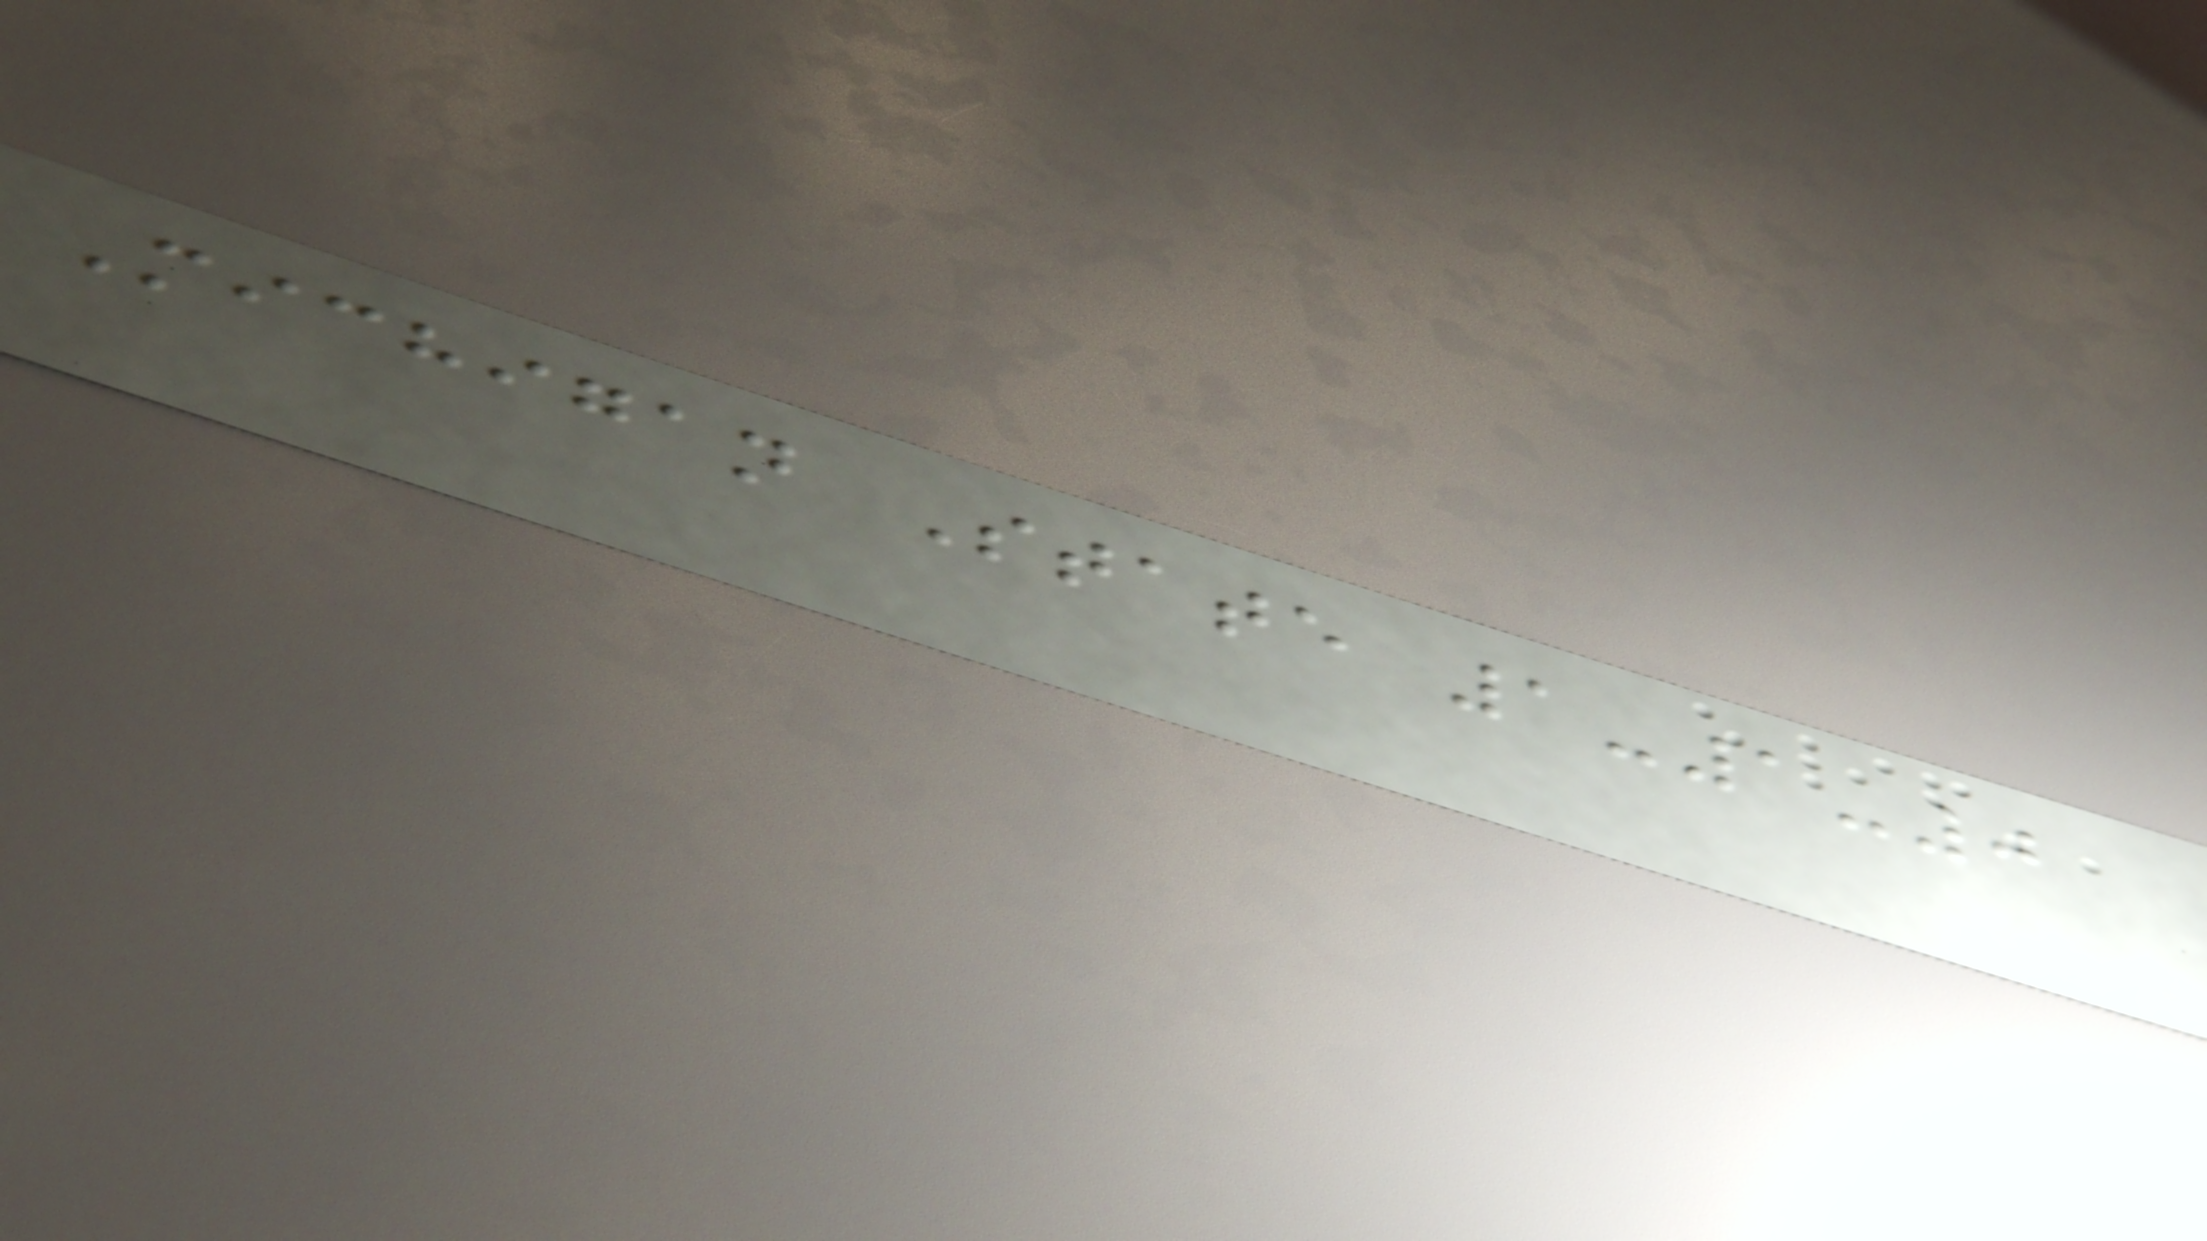Michigan State 1-1-0
